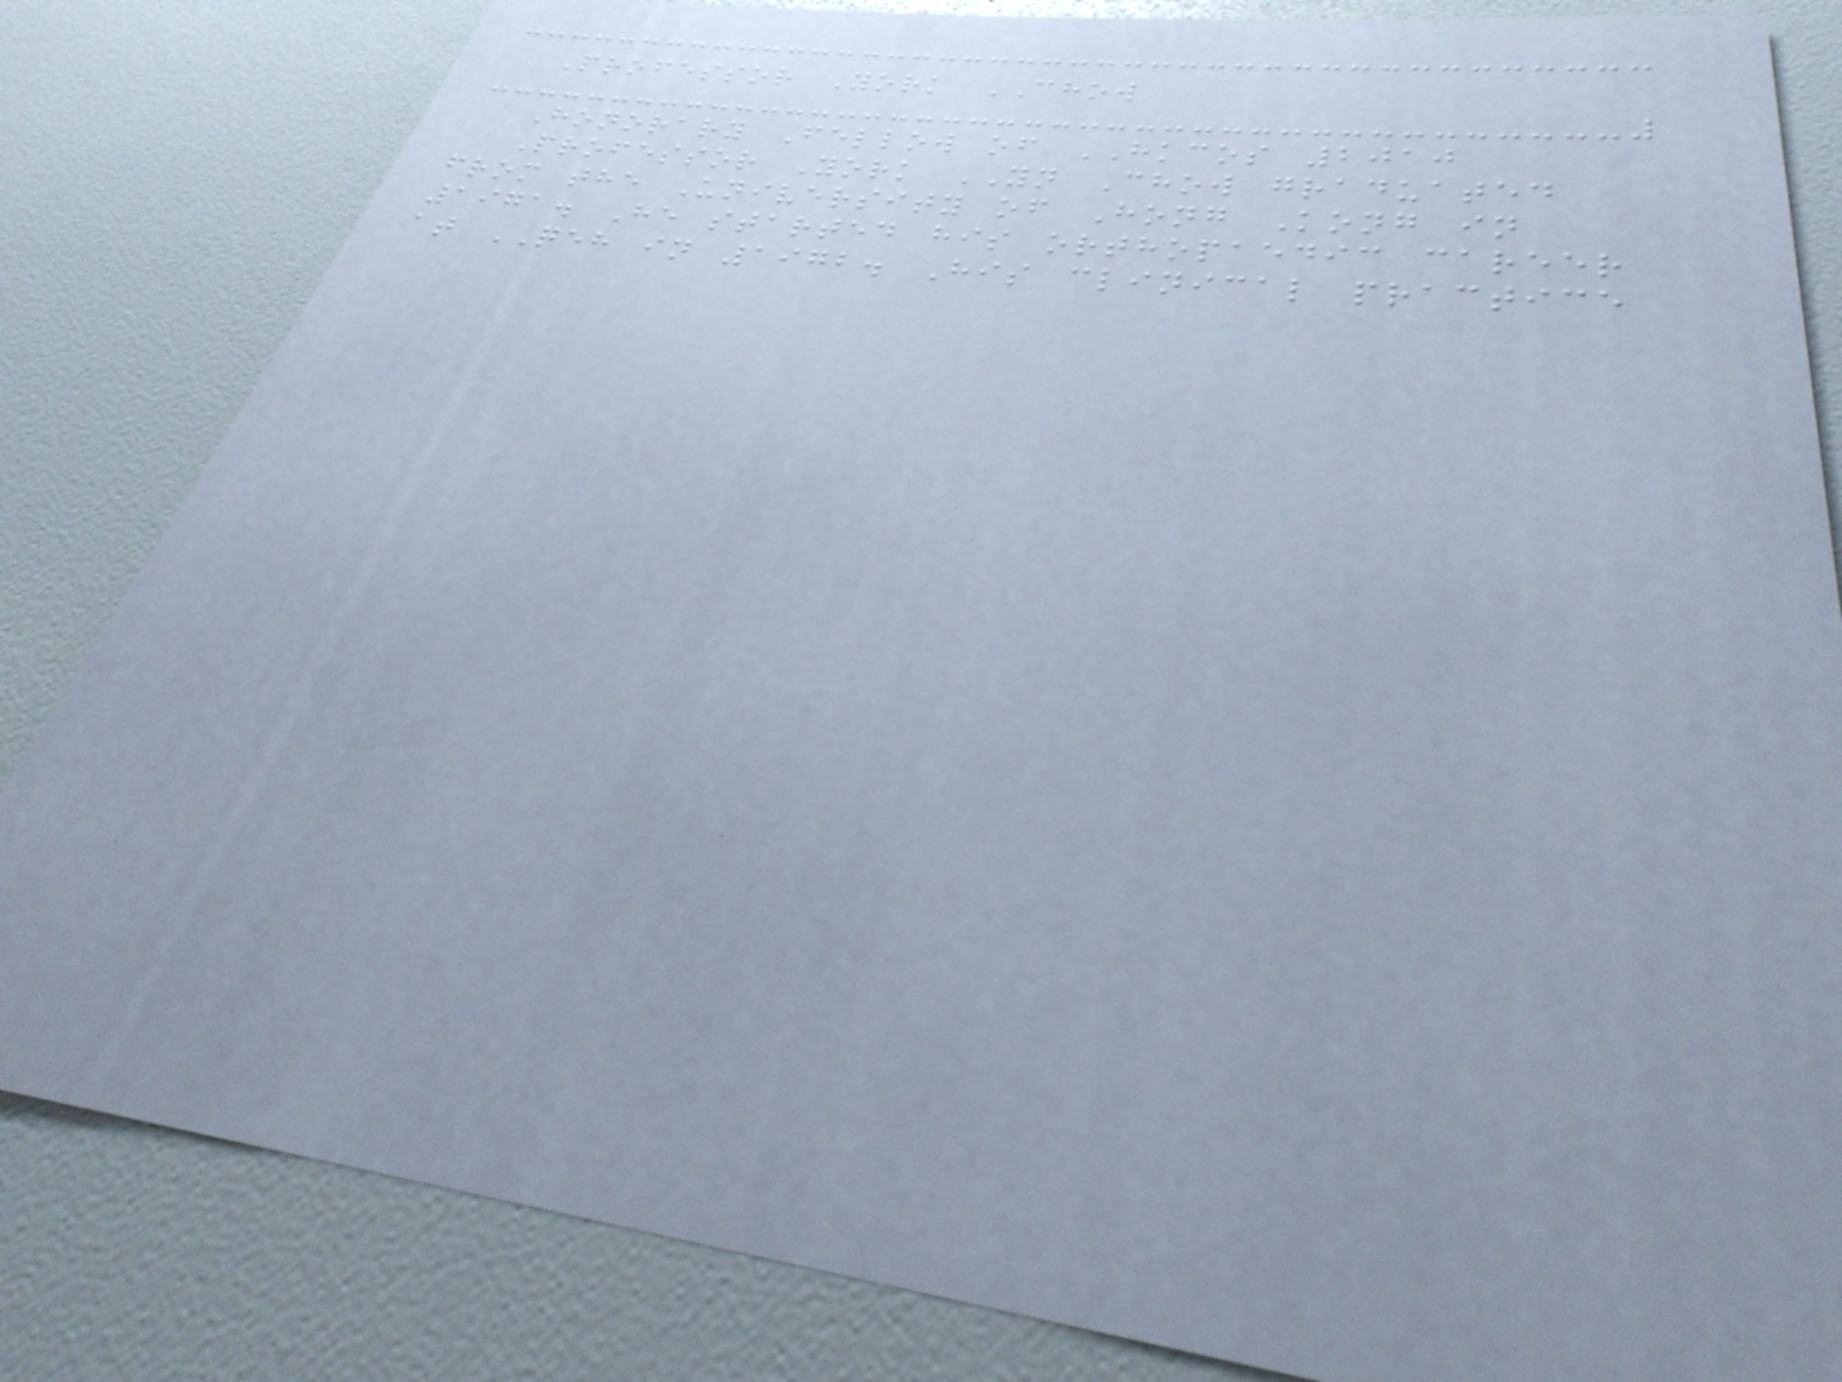Professor York CHOW
Honorary Fellow of HKCOS 2010
Professor York YN Chow graduated
from the University of Hong Kong in
1971. He started his orthopaedic career
at QEH in 1972. His clinical practice
